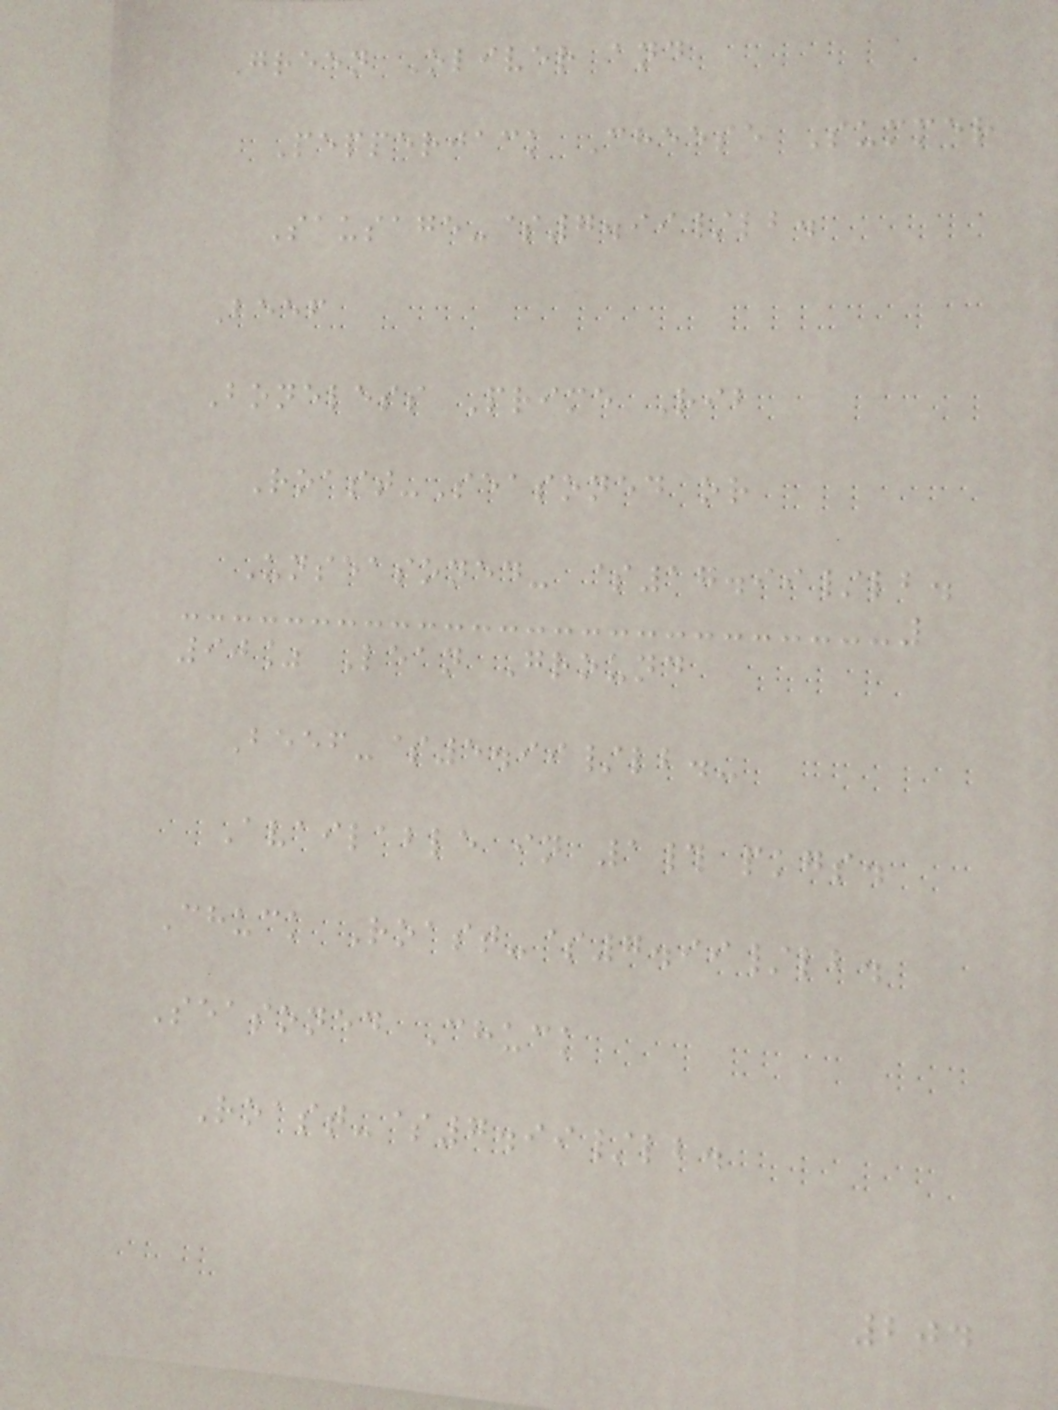Green Oliver and
Pepperjack Cheese Summer
Sausage-$7.99/lb.
Beef
Boneless Prime Rib
Roast-Seasoned or
Unseasoned- $17.99/lb.
90% Lean Ground
Beef-$5.99/lb.-
Available in 1# pkgs.
Chuck Roast-$7.99/lb.
Seasoned Chuck
Roast-$7.99/lb.
204
